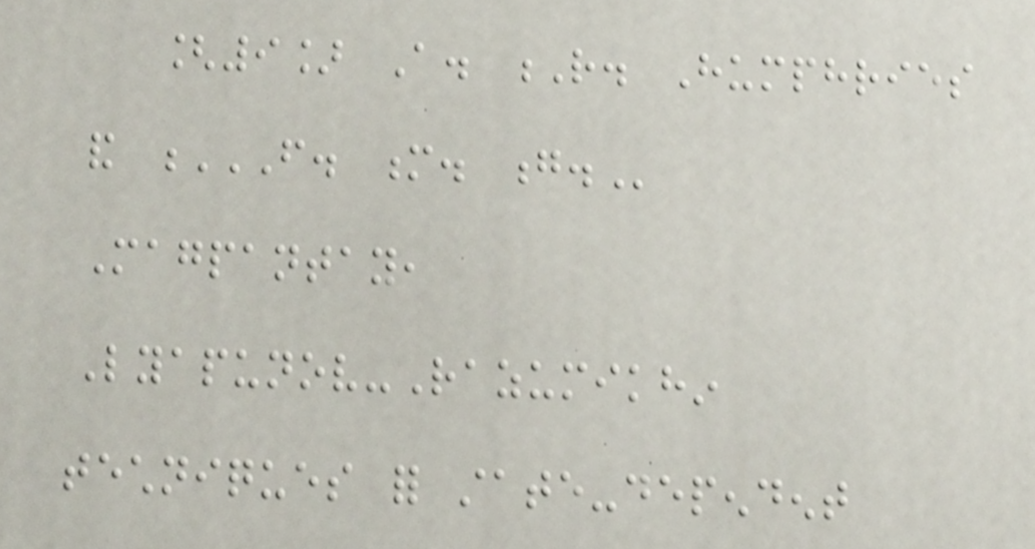[9] A. R. Humphries
and F. M. G.
Magpantay,
Lyapunov-Razumikhin
techniques for state-dependent
